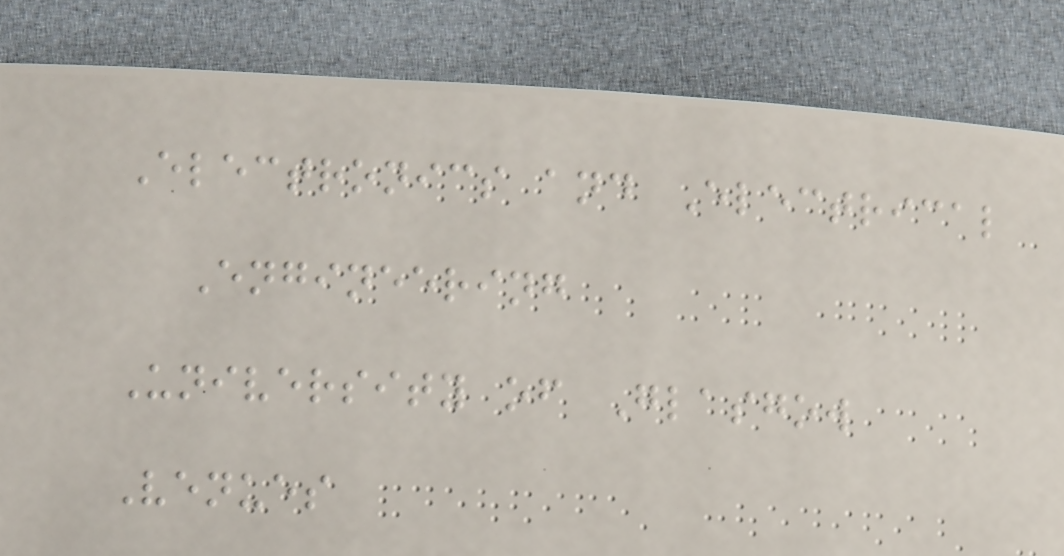Electronics and Electrical
Engineering
University of Glasgow
Venues
